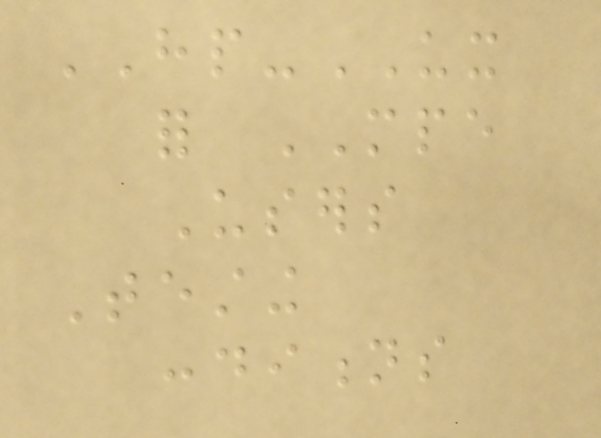HP-UX
for MPE
Users
Testing
conditions
